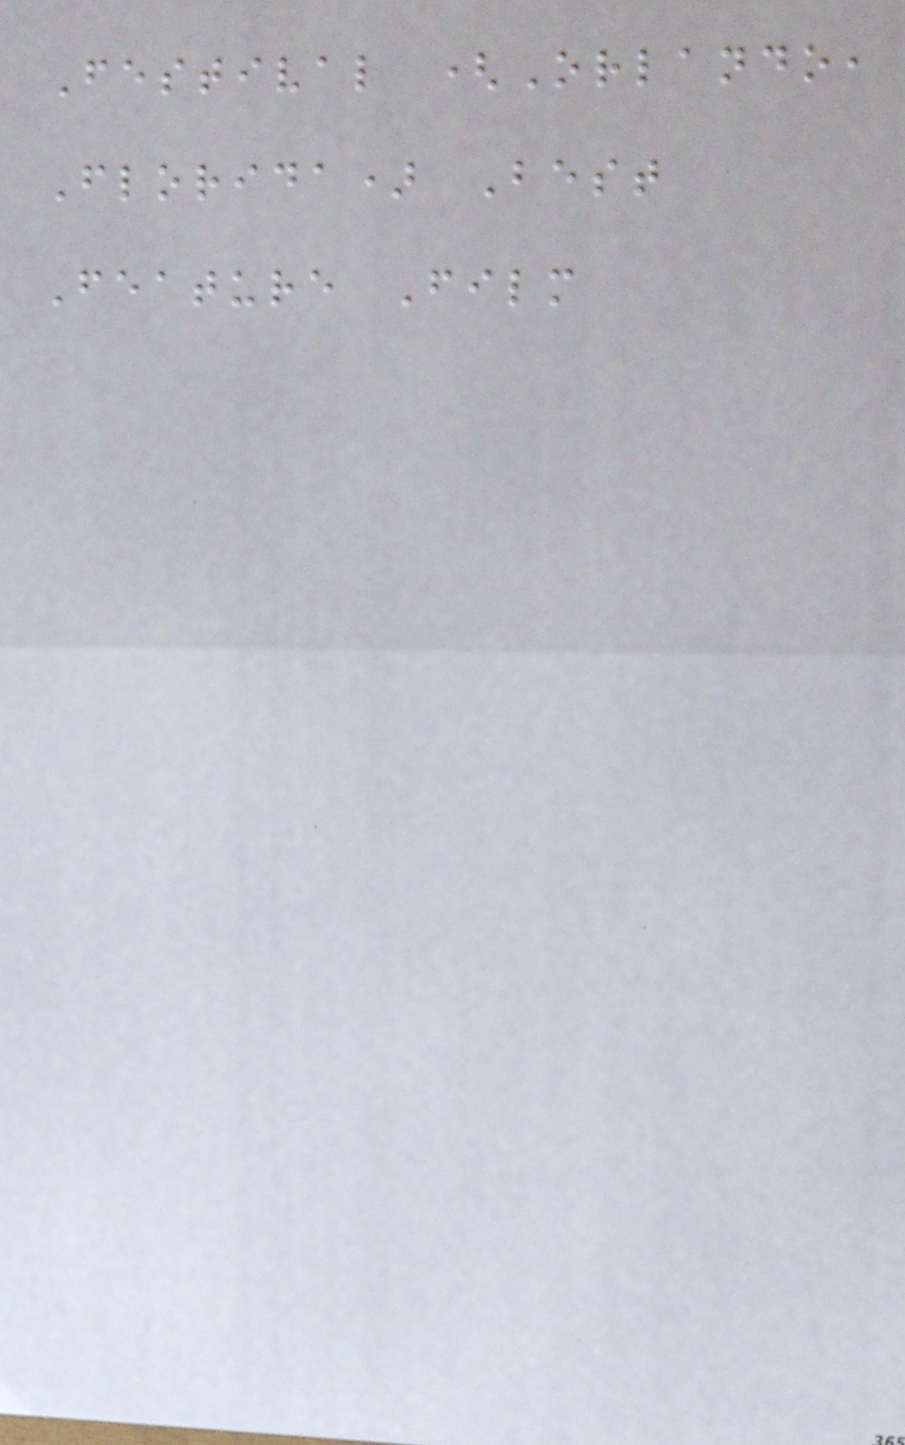Festival (Orlando,
Florida) Best
Feature Film
